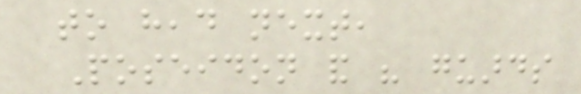to head next,
Poseidon and his guards
